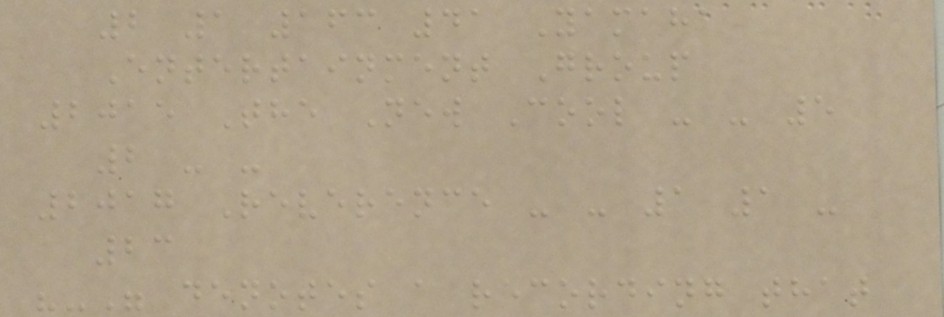2 1 163 41 Yamaha
Entertainment Group
2015 The New Cool - - 5
2 - -
2017 Reverence - - 1 1 -
23
"-" denotes a recording that
